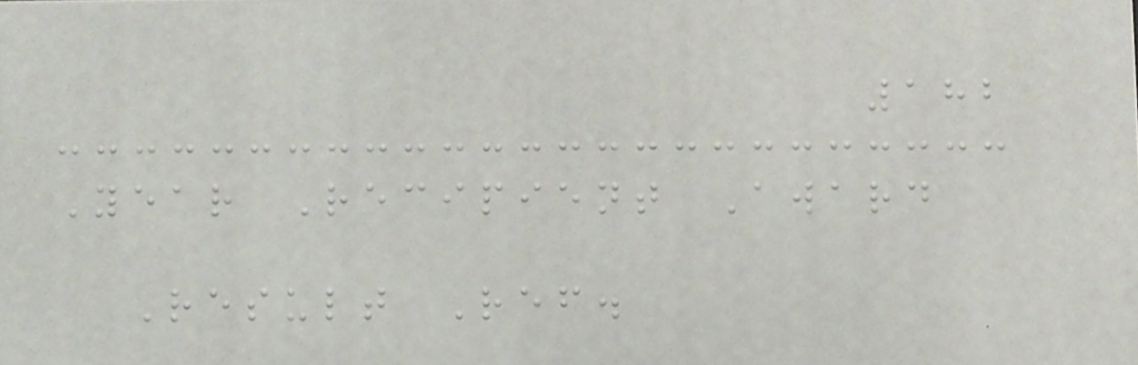182
Year Recipient Award
Result Ref.
